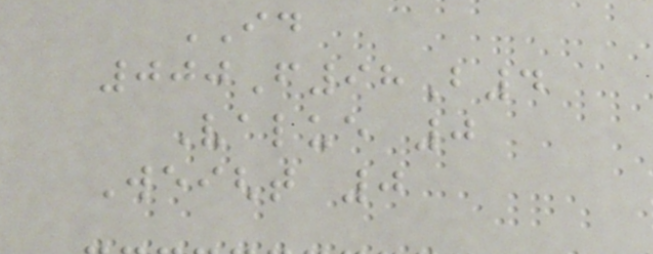ID
000F98B4
Value 0
Weight 0
